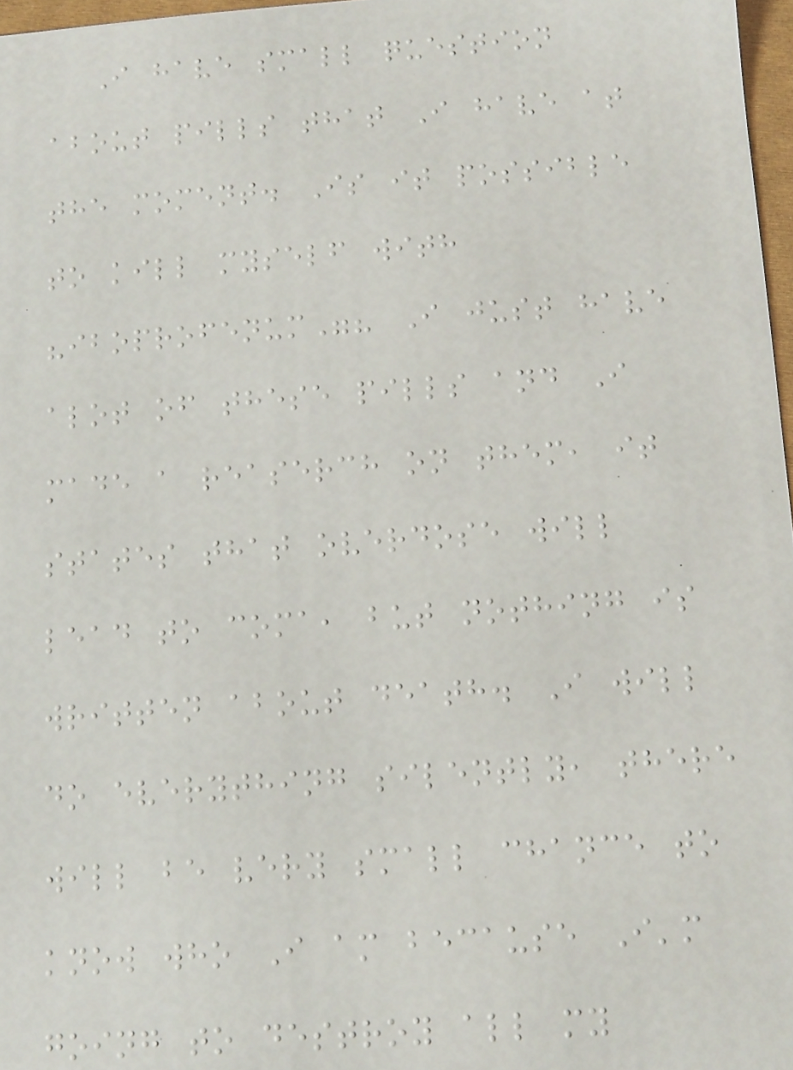I have small question
about pills that I have at
the moment. Is it possible
to kill myself with
"iboprofenum"? I just have
alot of these pills and I
made a reaserch on them, it
states that overdose will
lead to coma, but nothing is
written about death. I will
do everything silently, there
will be very small chance to
know who I am because I'm
going to destroy all my
